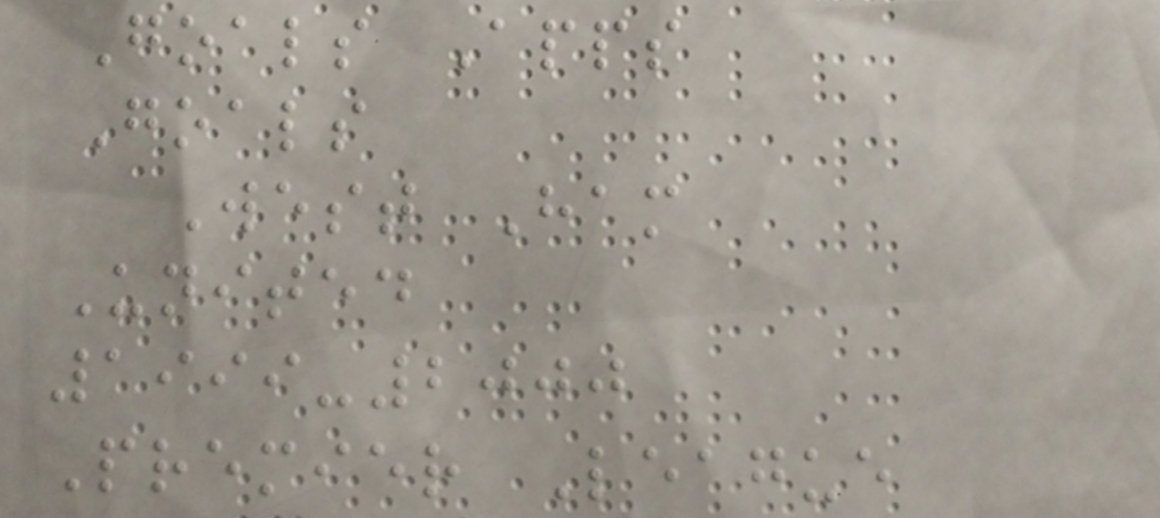Goals Apps
Goals
West Ham
United
1999-2000
Premier League
